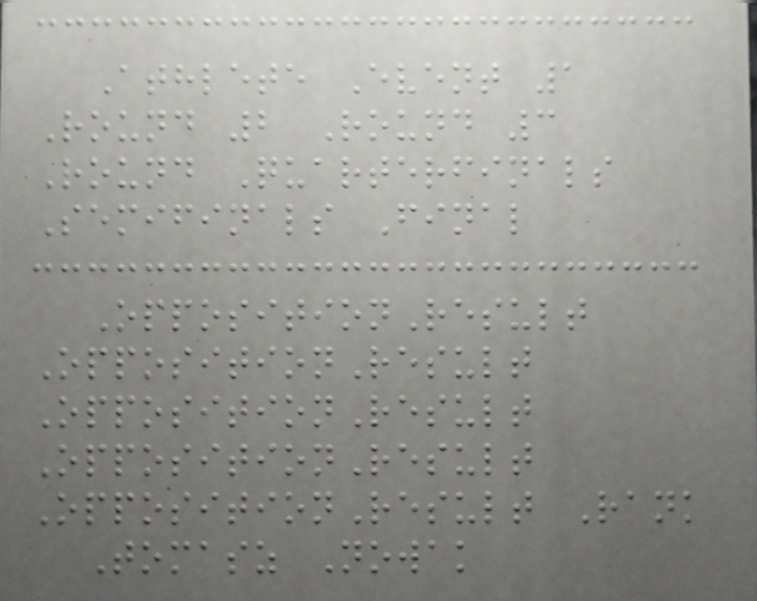Athlete Event 1
Round 2 Round 3
Round Quarterfinals
Semifinals Final
OppositionResult
OppositionResult
OppositionResult
OppositionResult
OppositionResult Rank
Tomasz Nowak
